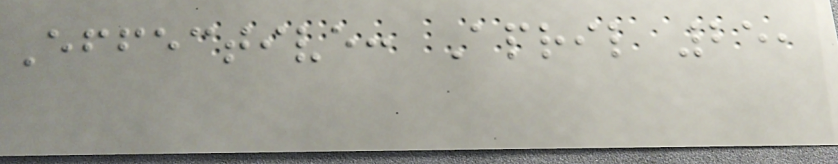Effective: April 25,
